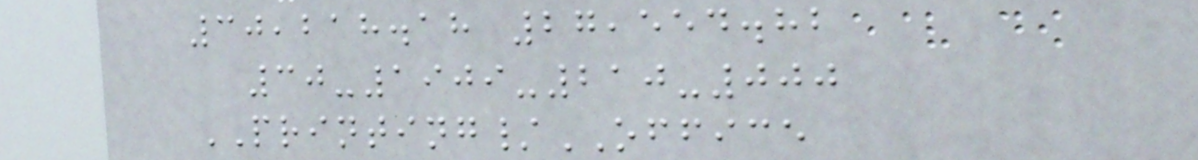30,218.18 27,554.82
30-1909-210-000
PRINTING/OFFICE
